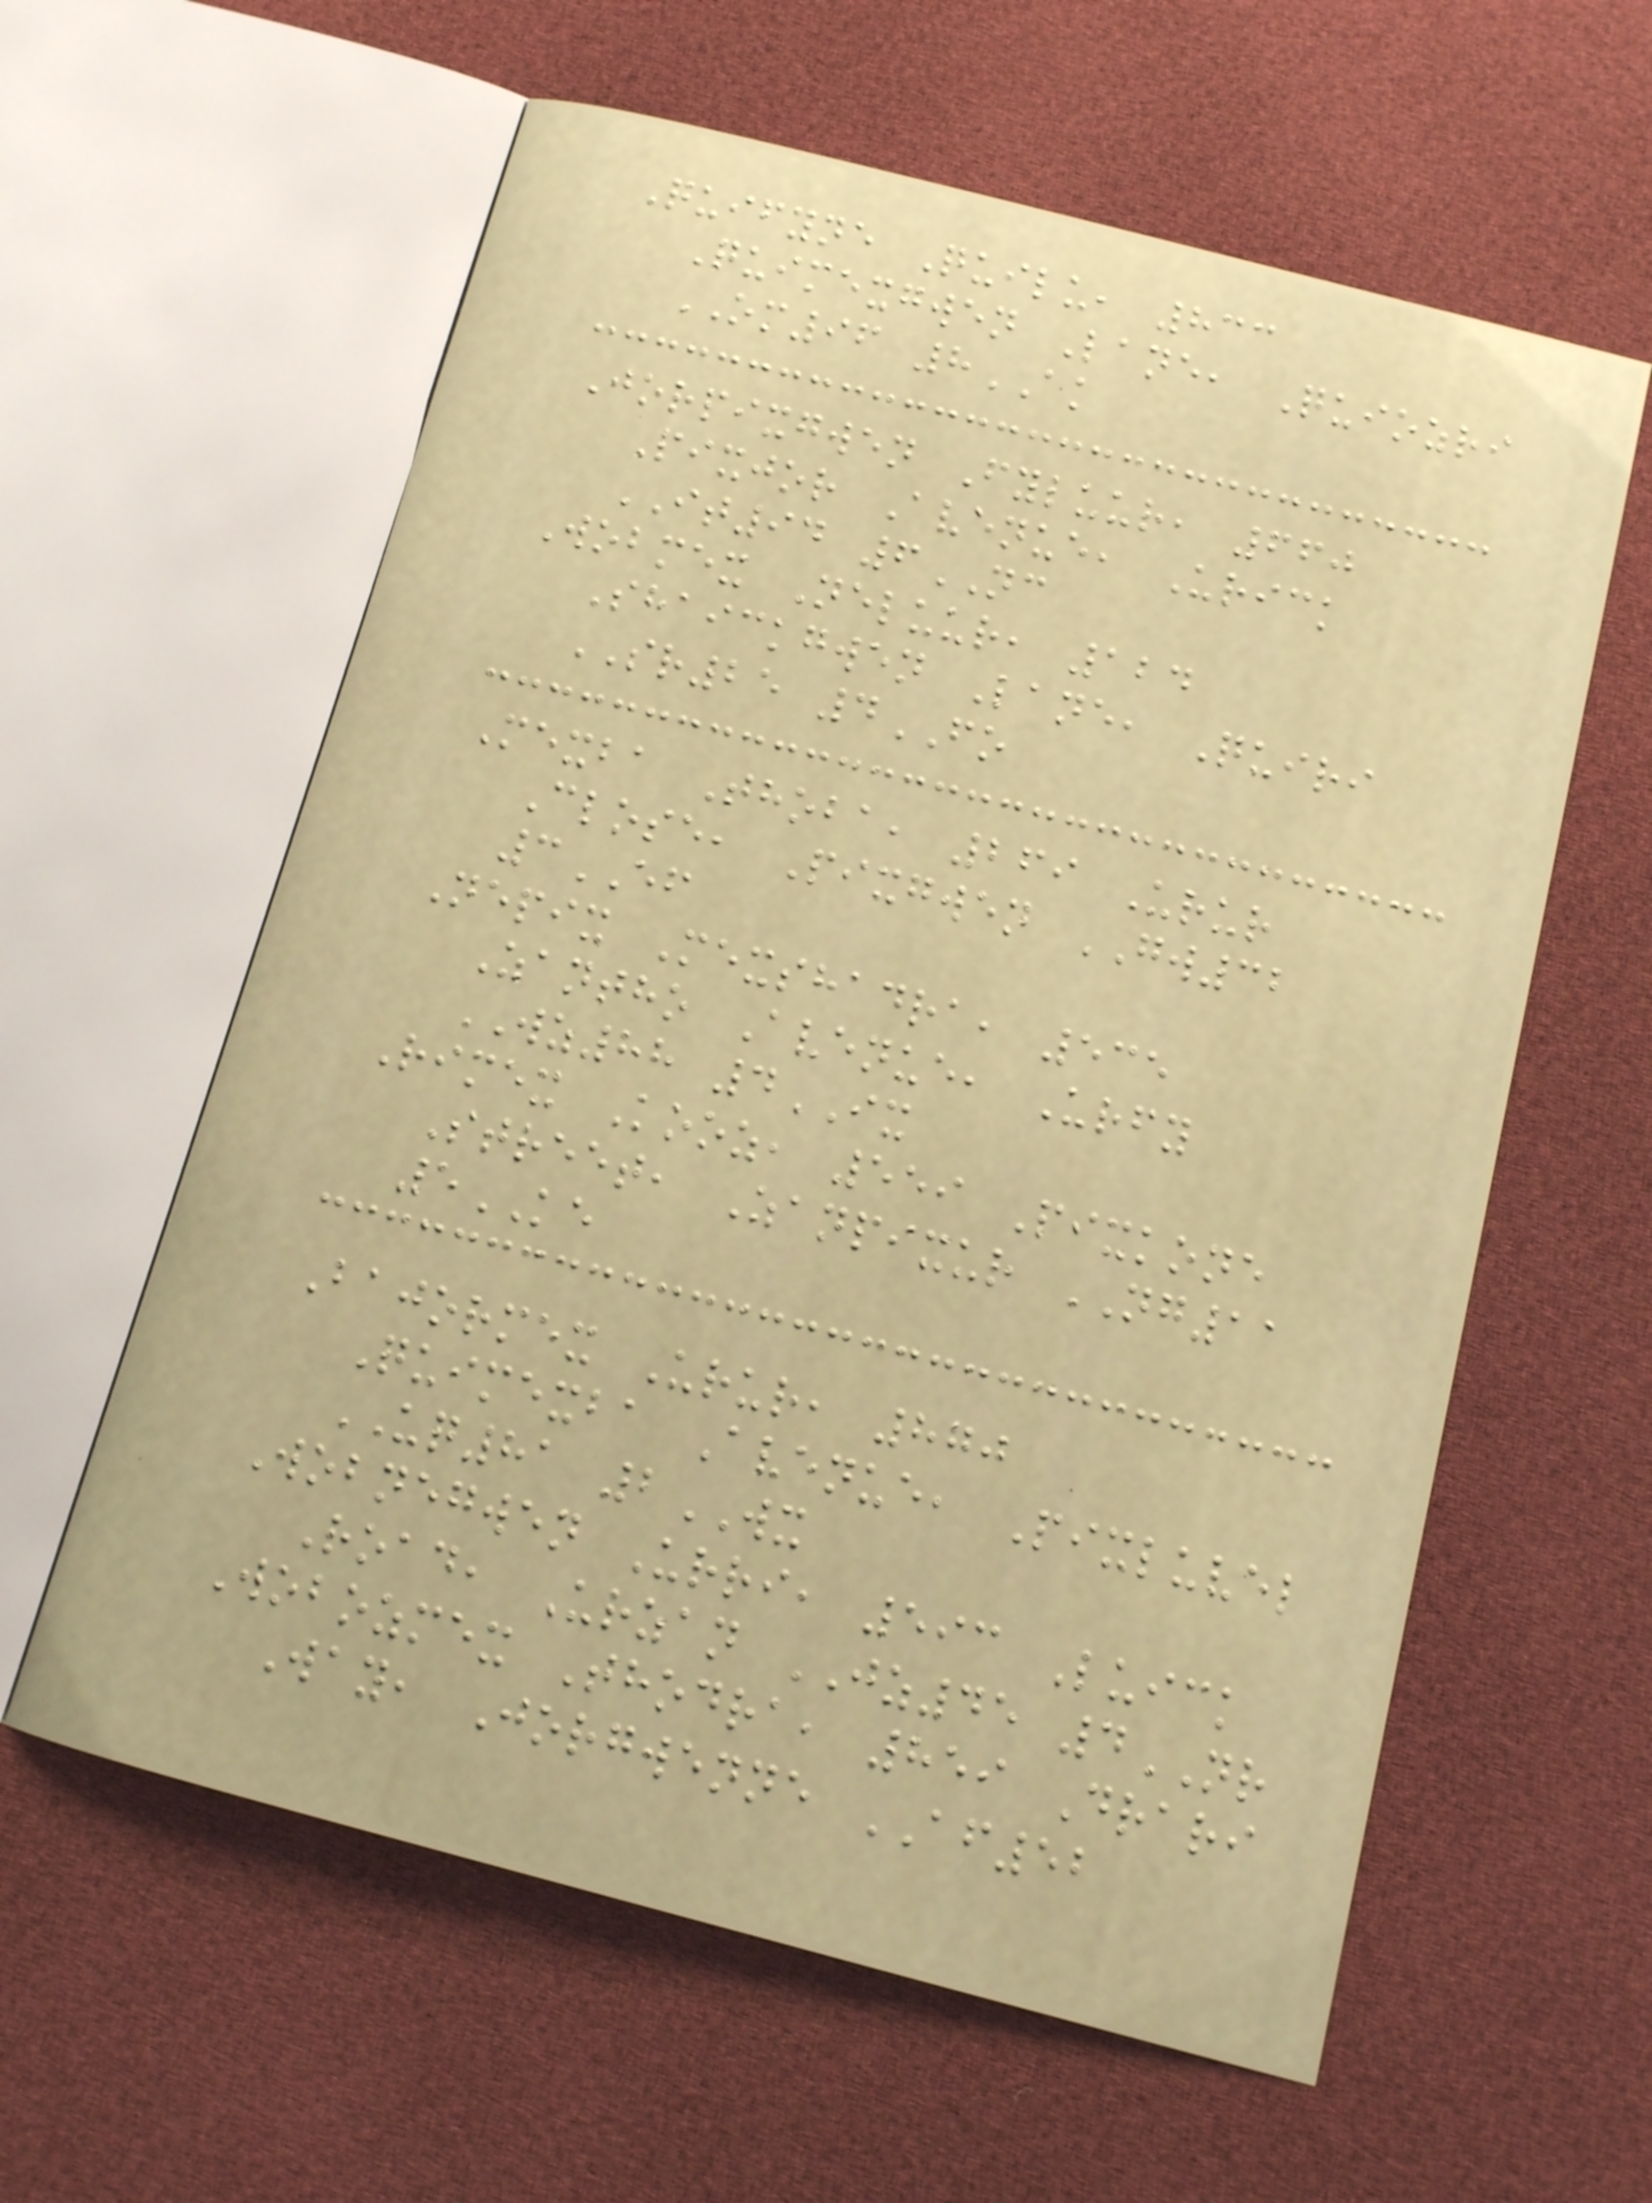Quifyne Quilu, 833
Quimexgwen Lane, Quiozri
OM96 8AK
Jorpixgwen Fyluur, 660
Pixjor Avenue, Urick
IT94 6NC
Wobmex Neluur, 124
Shaickgwen Lane, Quiri
SR25 4FO
Mexba Thoba, 269 Urur
Close, Pixgwen GW32
3EF
Nepix Mexshadra, 535
Zantho Avenue, Urfy
WZ88 4IX
Rimex Kooz, 559 Pixkone
Street, Zanpixur NG11
5KE
Bajormex Urur, 870
Quimexba Avenue, Pixluvel
UQ81 2WX
Wobnegwen Urri, 593 Luick
Road, Urzan JZ45 4NR
Wobozmex Thodra, 859 Drari
Way, Jorgwenne AF52
